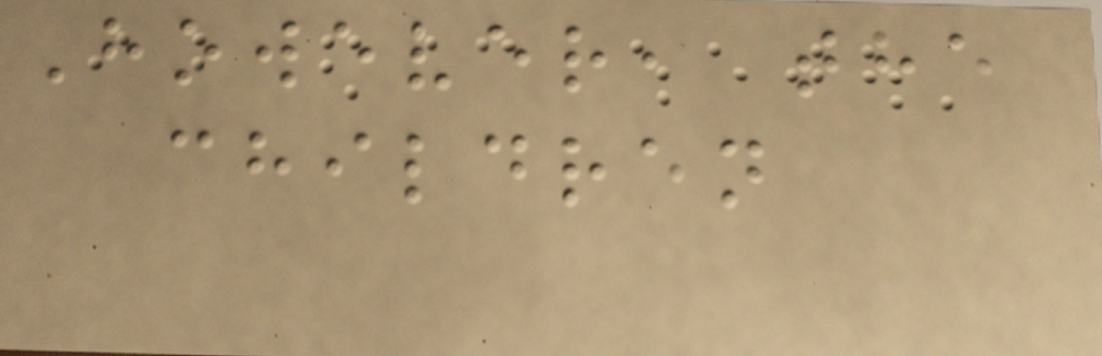However, the
children
